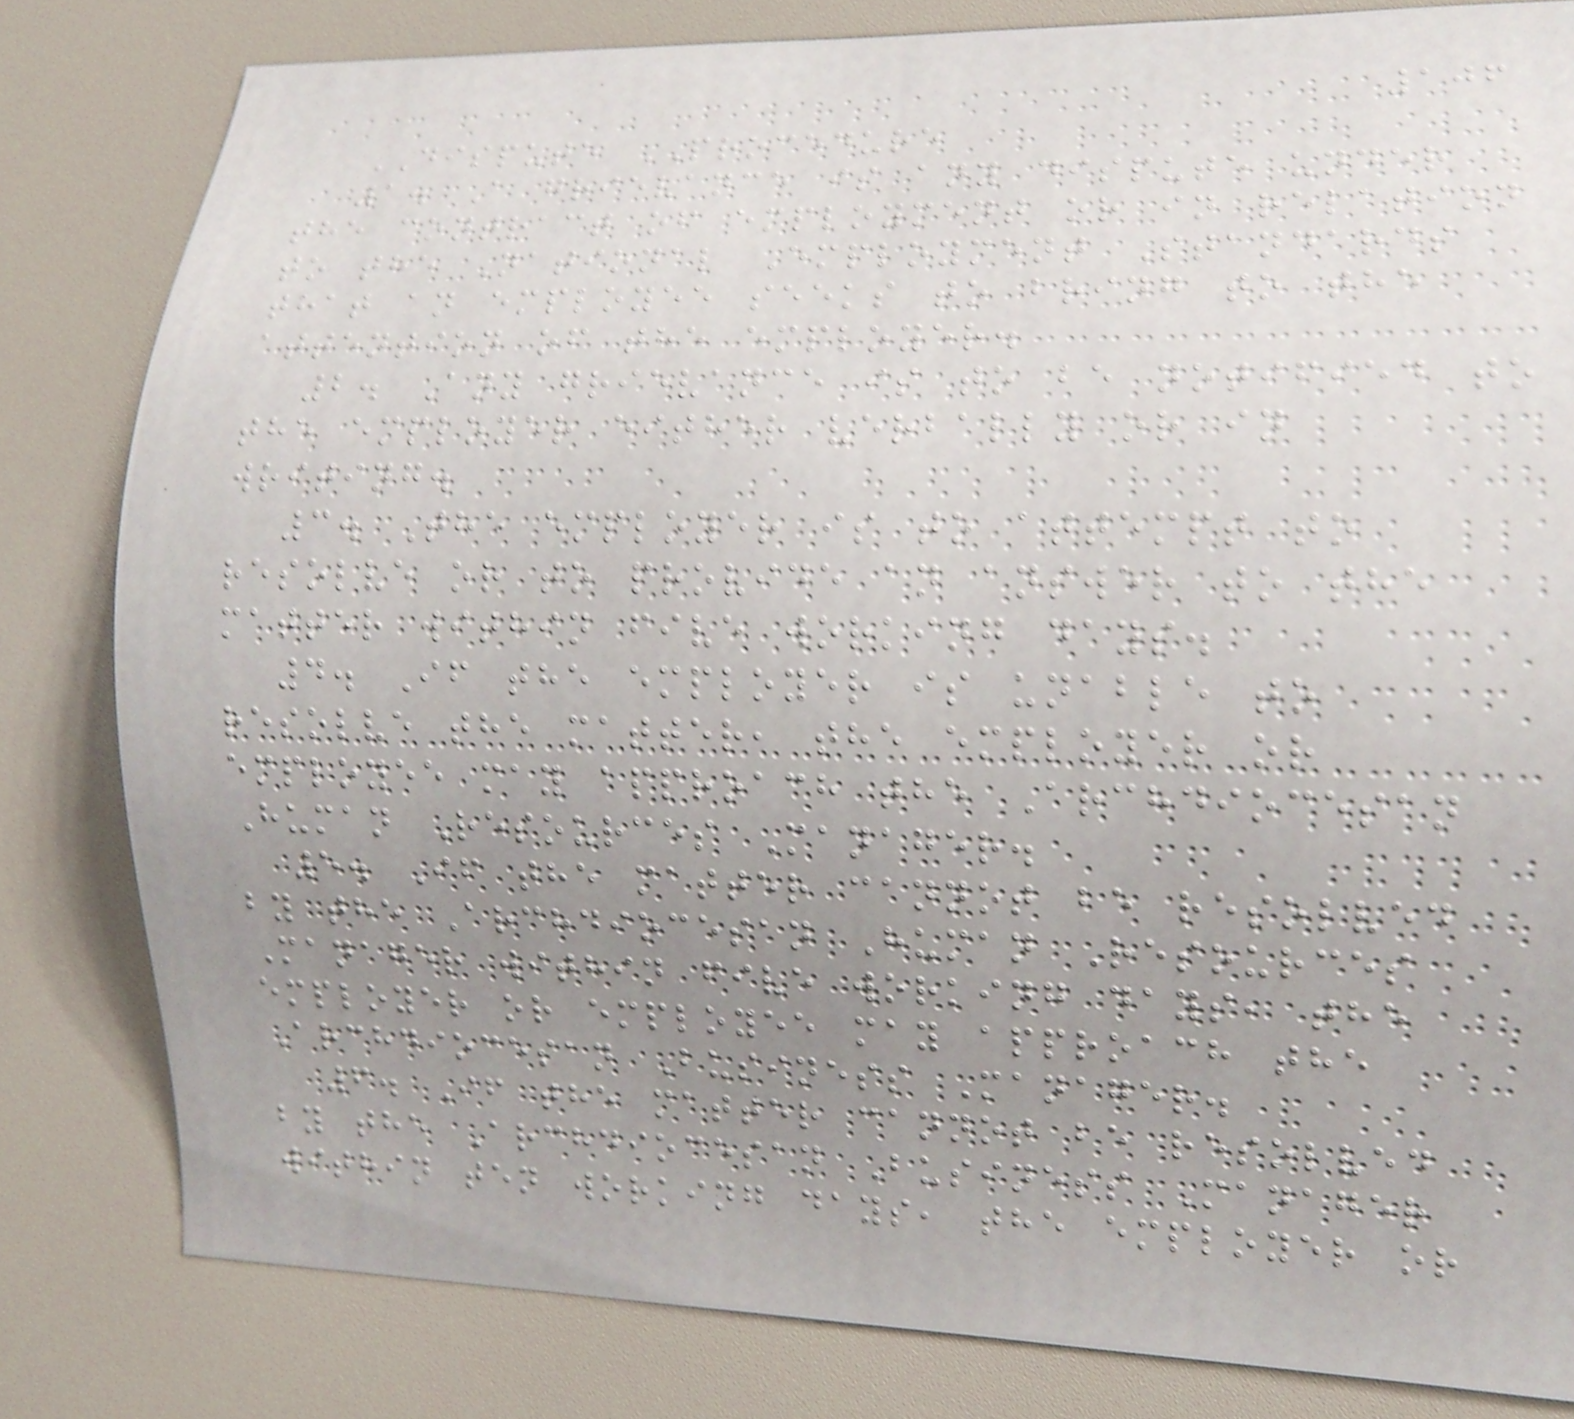106
DISPUTE PROCEDURE
1. A grievance is any dispute under
the contract of employment or in relation
to the National Employment Standards
that an employee seeks to bring to the
attention of the employer.
2. Any grievance is to be notified to
the employer either verbally or in
writing.
3. The employer is to attempt to
resolve or to provide an answer to the
matter within five working days.
4. If the employer is unable to
resolve the matter, the employer or
employee may approach the Archdiocesan
Human Resources Manager.
5. If the matter cannot be resolved
by the Archdiocesan Human Resources
Manager within five working days, the
employer or employee may approach the
Archdiocesan Business Manager.
6. If the matter cannot be resolved
by the Archdiocesan Business Manager
within ten working days, the employer or
